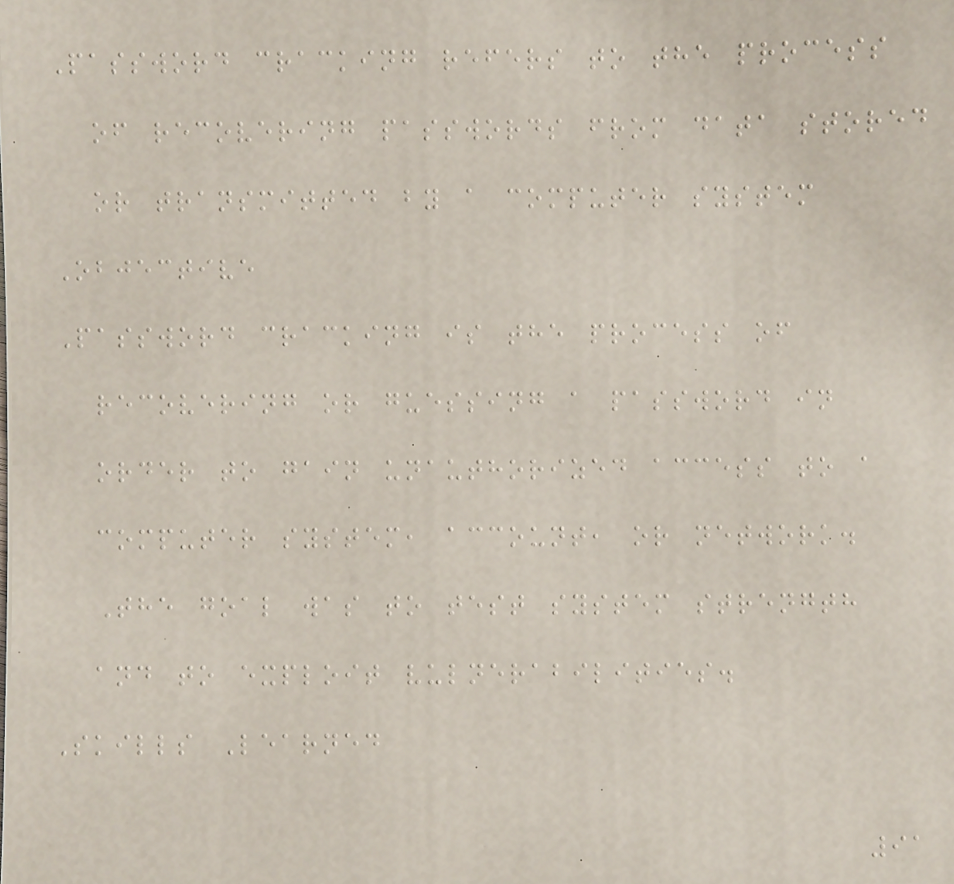Password cracking refers to the process
of recovering passwords from data stored
or transmitted by a computer system
Objective
Password cracking is the process of
recovering or guessing a password in
order to gain unauthorized access to a
computer system, account, or network.
The goal was to test system strength
and to exploit vulnerabilities.
Skills Learned
91
